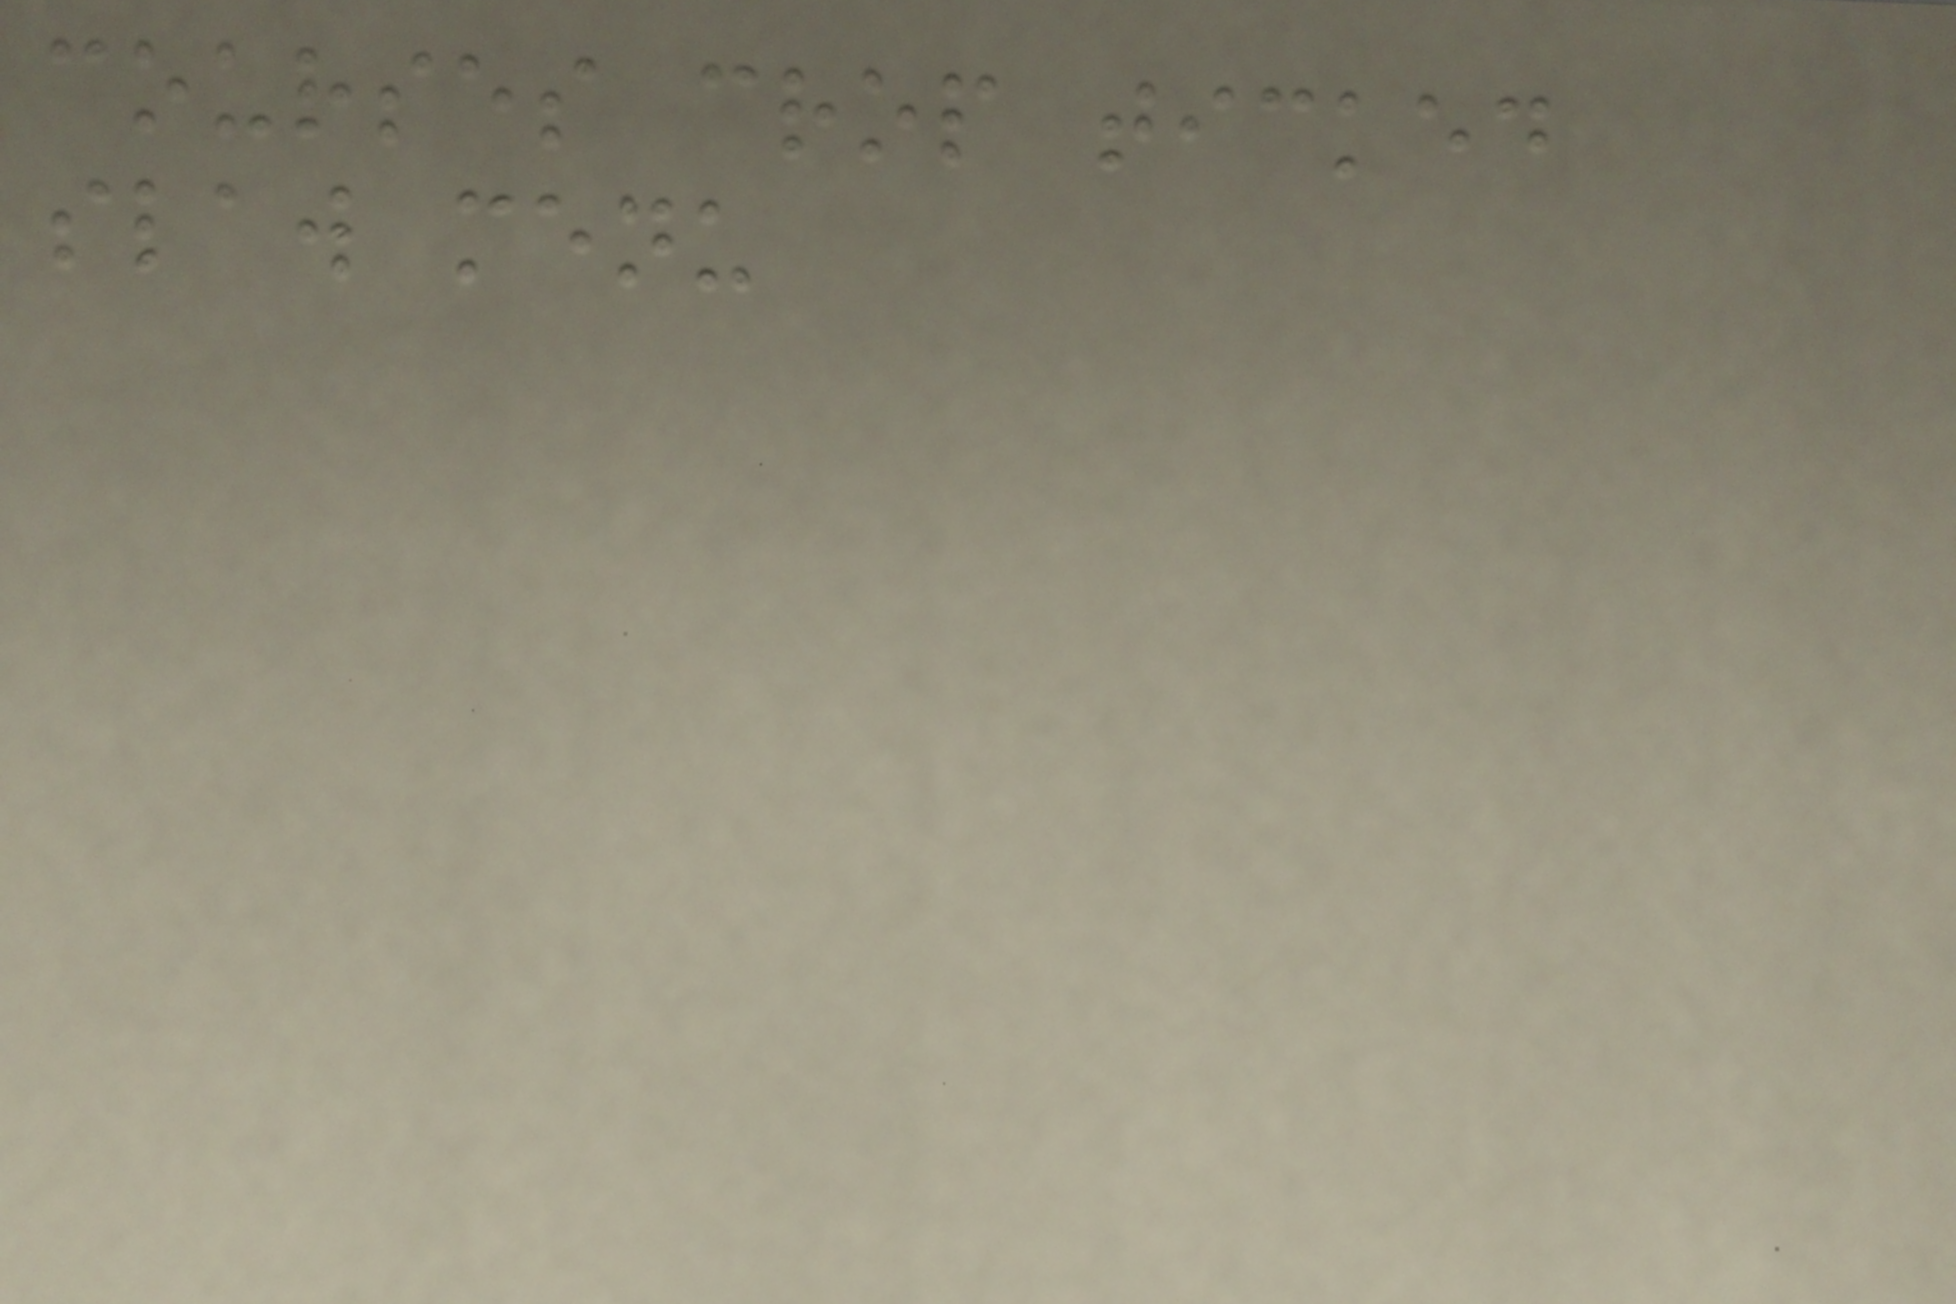courses crop ticked
slaw menu
